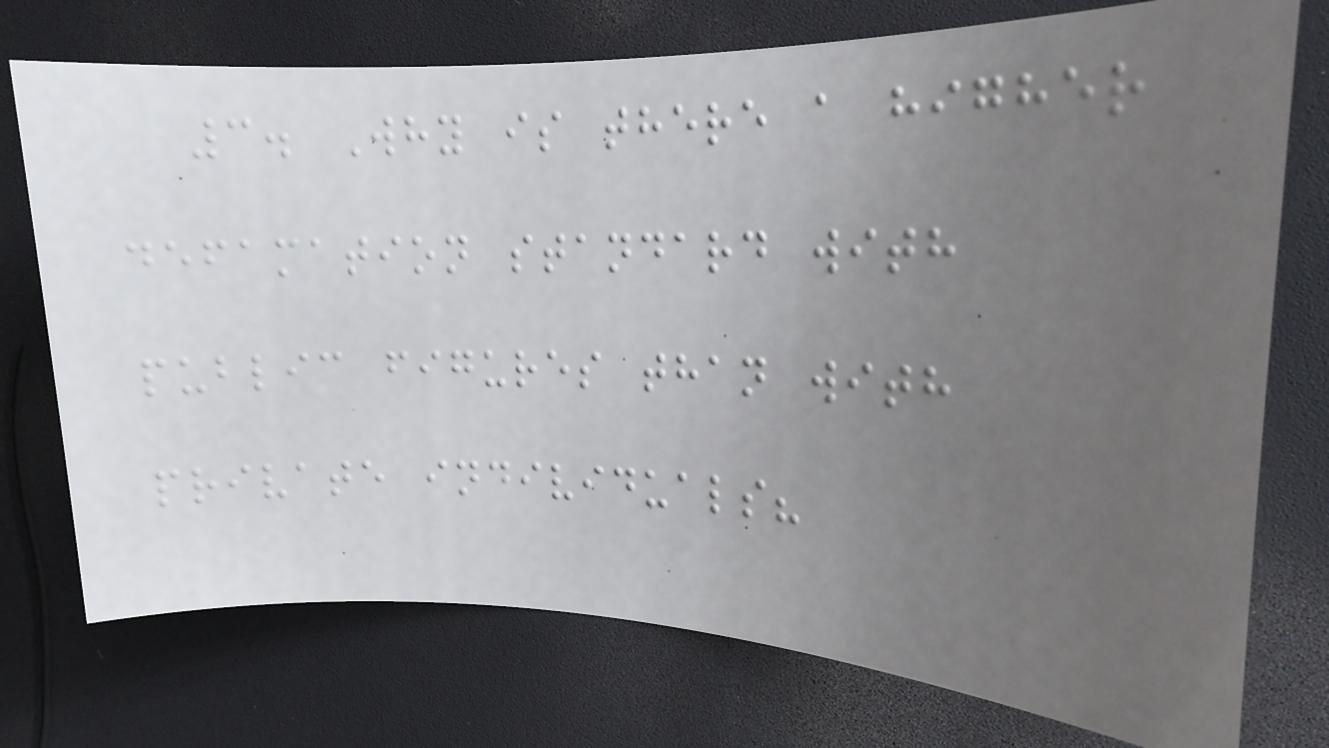3. Why is there a higher
defamation standard with
public figures than with
private individuals?
